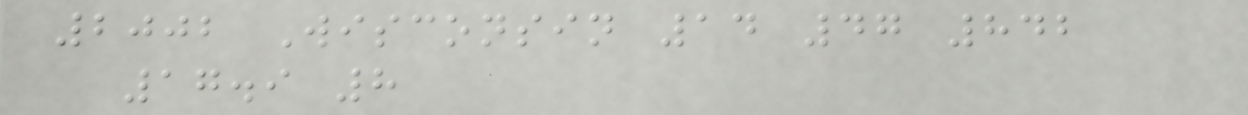2002 Wisconsin 14 47 842
17.9 8
